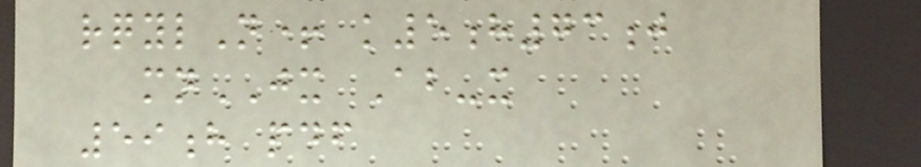rqylN+ k5h73j
mnJX Ab-x
59h pdf
